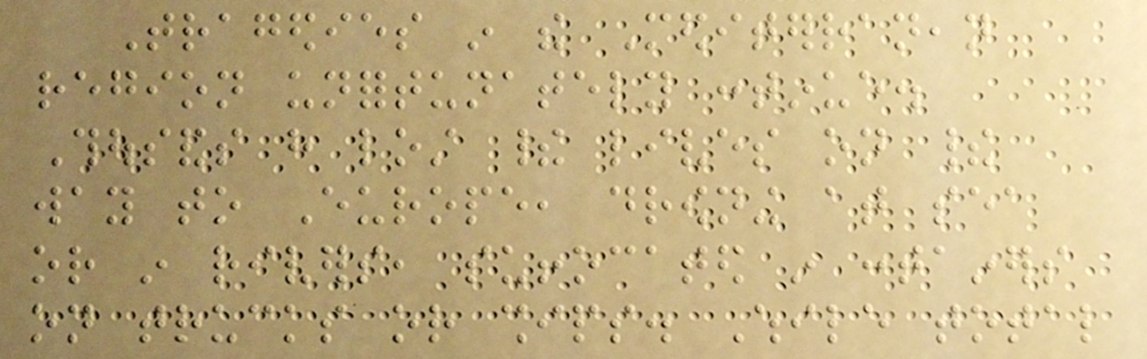Tragedies in the Mediterranean
region unfortunately continue.
Thousands have lost their lives on their
way to Europe, drowning at sea
or in rivers, suffocated in containers
on trucks or ships. While total
